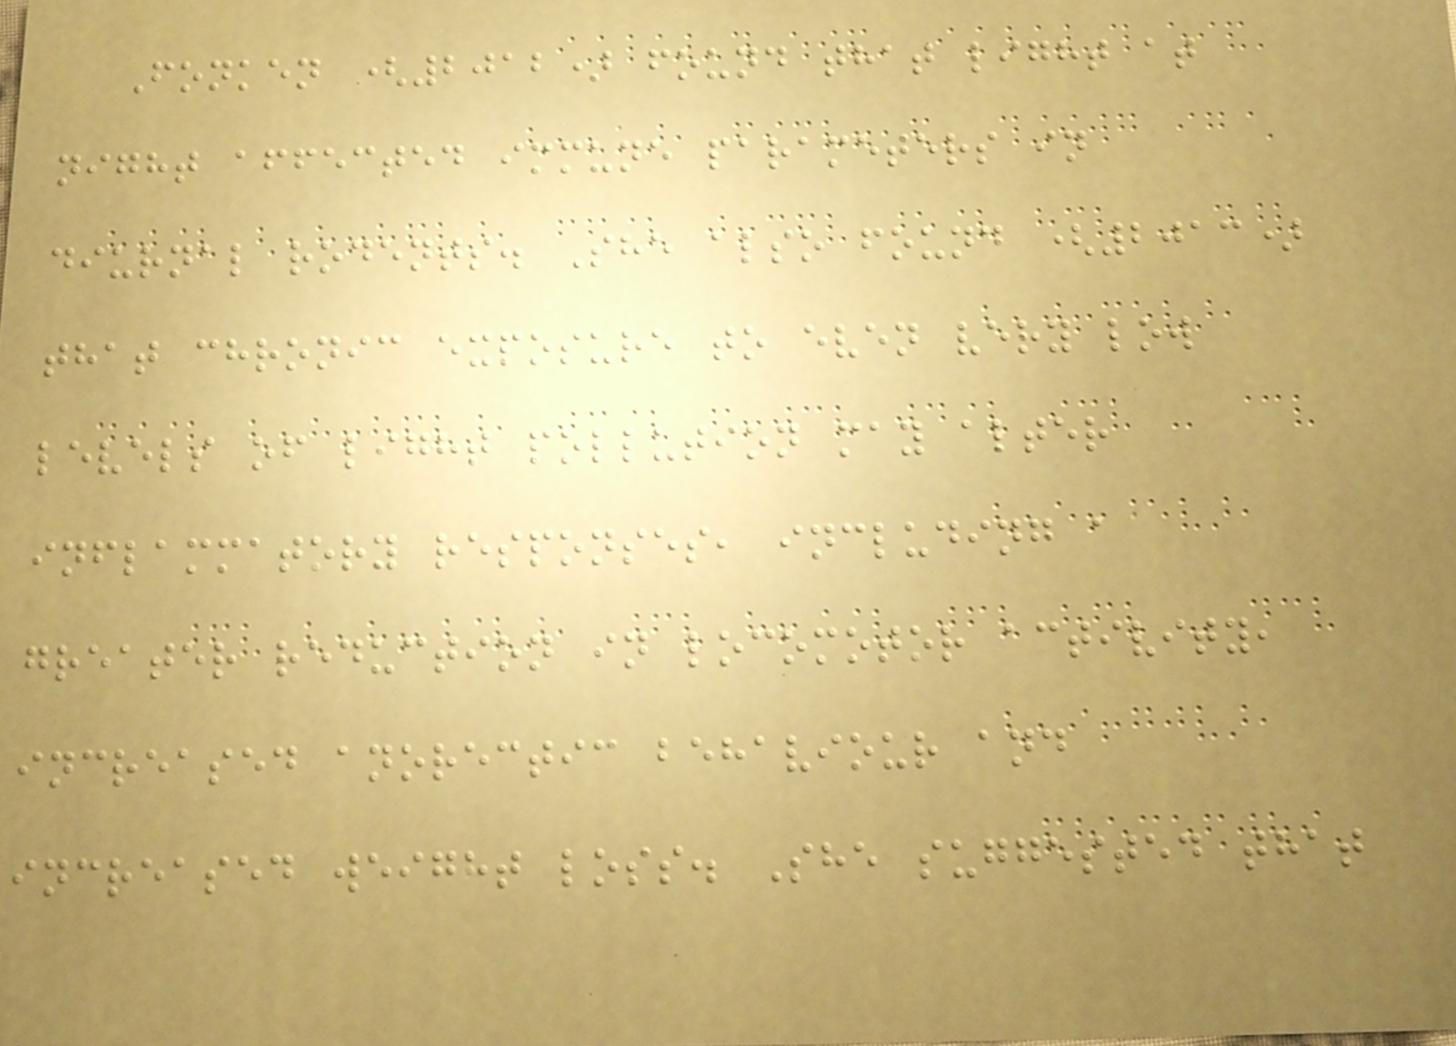Fonken (2012) found that light at
night affected immune parameters in
diurnal rodents. She also found (2013)
that chronic exposure to even very low
levels of light pollution may alter
inflammatory responses, including a
greater reduction in locomotor activity,
increased anorectic behaviour and
increased weight loss. She suggested that
